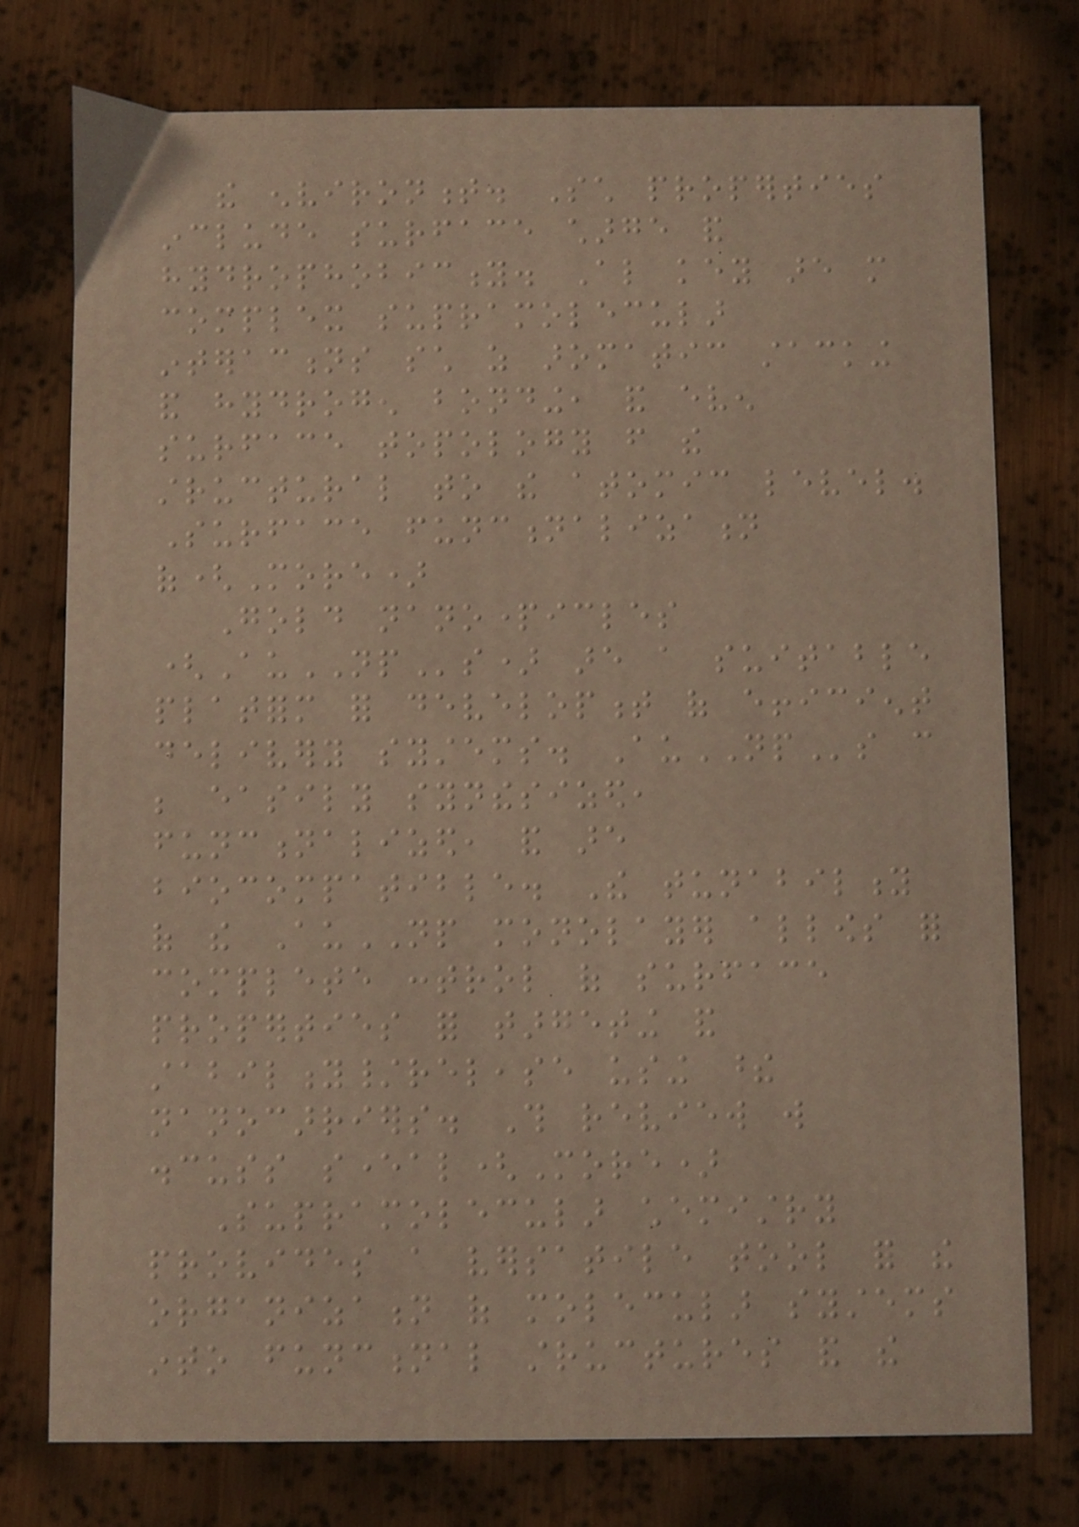the environment. Such properties
include surface charge and
hydrophobicity. Also key are more
complex supramolecular
interactions such as aromatic stacking
and hydrogen bonding, and even
surface topology from the
structural to the atomic level.
Surface functionalization
of(More)
Gold nanoparticles
(AuNPs) are a suitable
platform for development of efficient
delivery systems. AuNPs can
be easily synthesized,
functionalized, and are
biocompatible. The tunability
of the AuNP monolayer allows for
complete control of surface
properties for targeting and
stability/release using these
nanocarriers. This review will
discuss several(More)
Supramolecular chemistry
provides a versatile tool for the
organization of molecular systems
into functional structures and the
